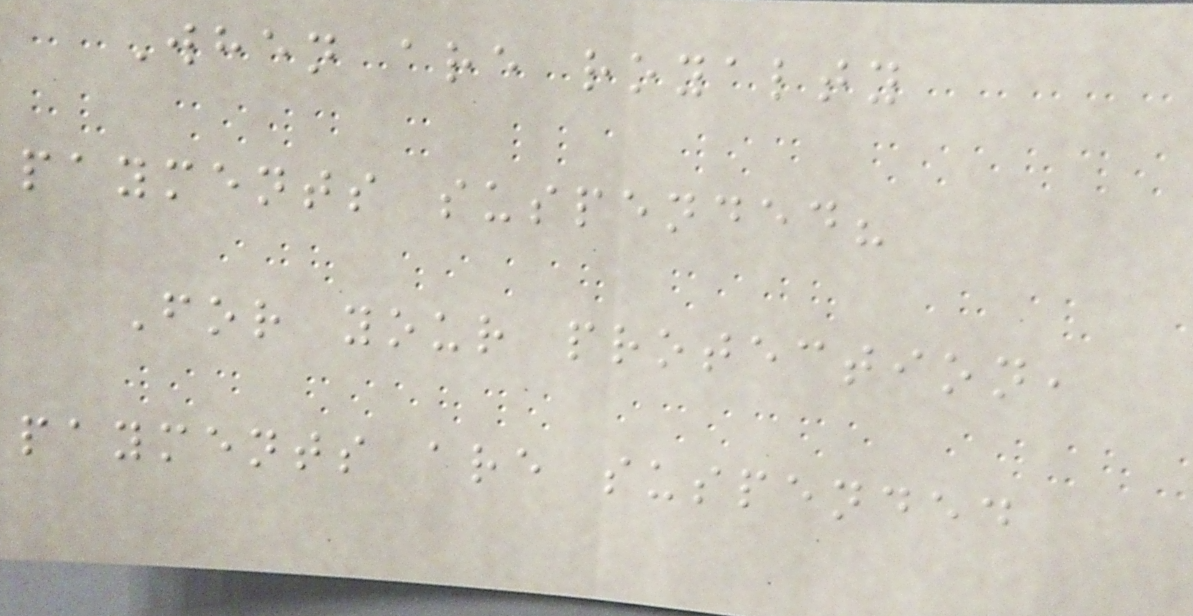When are royalty
payments suspended?
For your protection,
payments are suspended
